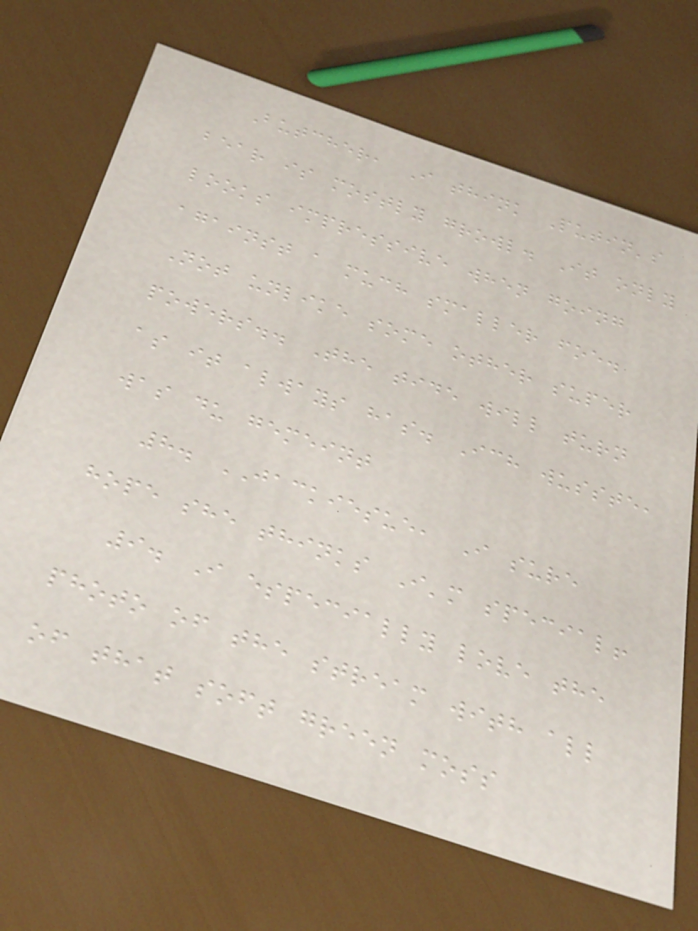Butcher, I think Putin's
bear is mostly growl. It only
looks impressive when going
against a much smaller foe.
Not unlike some other super
powers.. The tide will turn
as it always has. Ich wusste,
was du gemeint
8. JACKIESUE, I sure
hope she thinks I'm special!
9. I especially love the
photo of the stream with all
of that soft green moss
